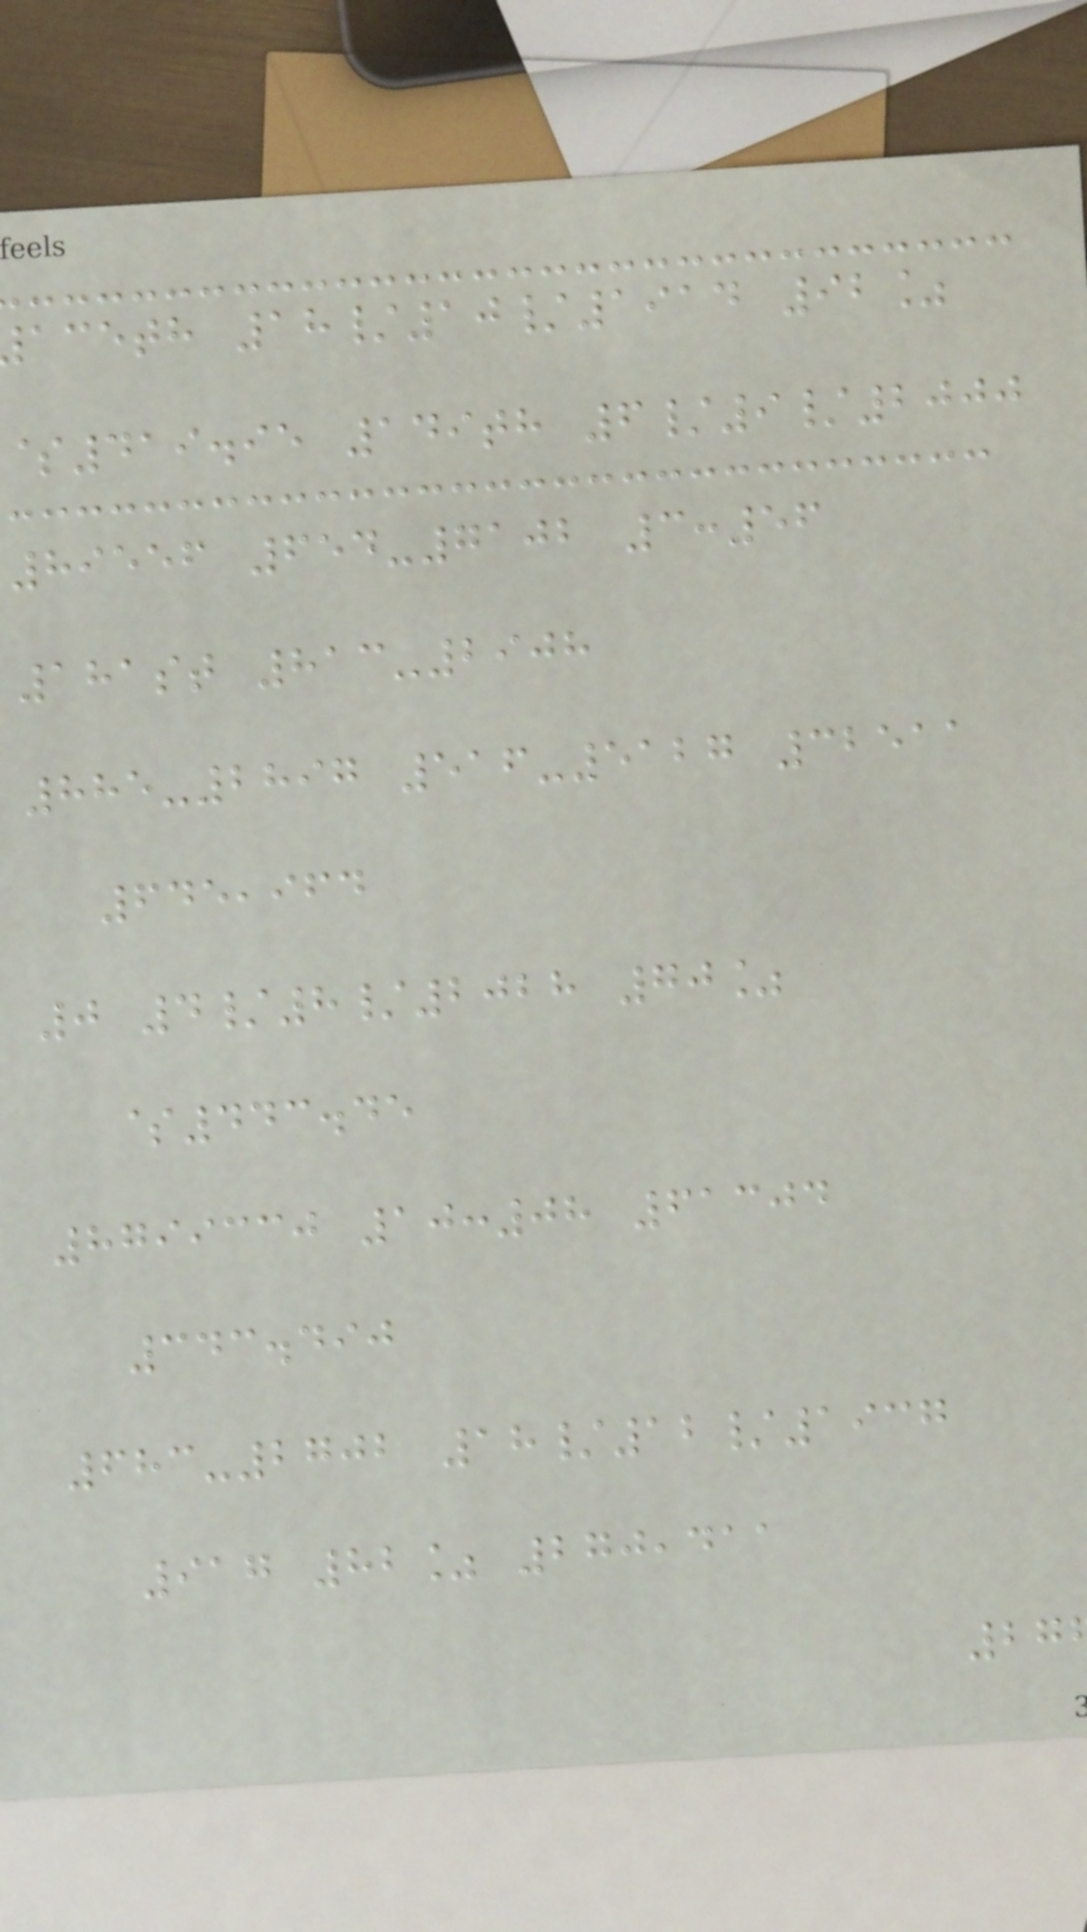aceth 18/10/1914 92%
$419.95 149th 6/9/2000
89556 654-7102 3:56
181st 813-2908
885-2897 516-5127 32511
645,964
0 4/8/2028 70%
$443.45
8799330 10:08 61304
343.490
683-2702 18/12/1937
917 82% 270,411
